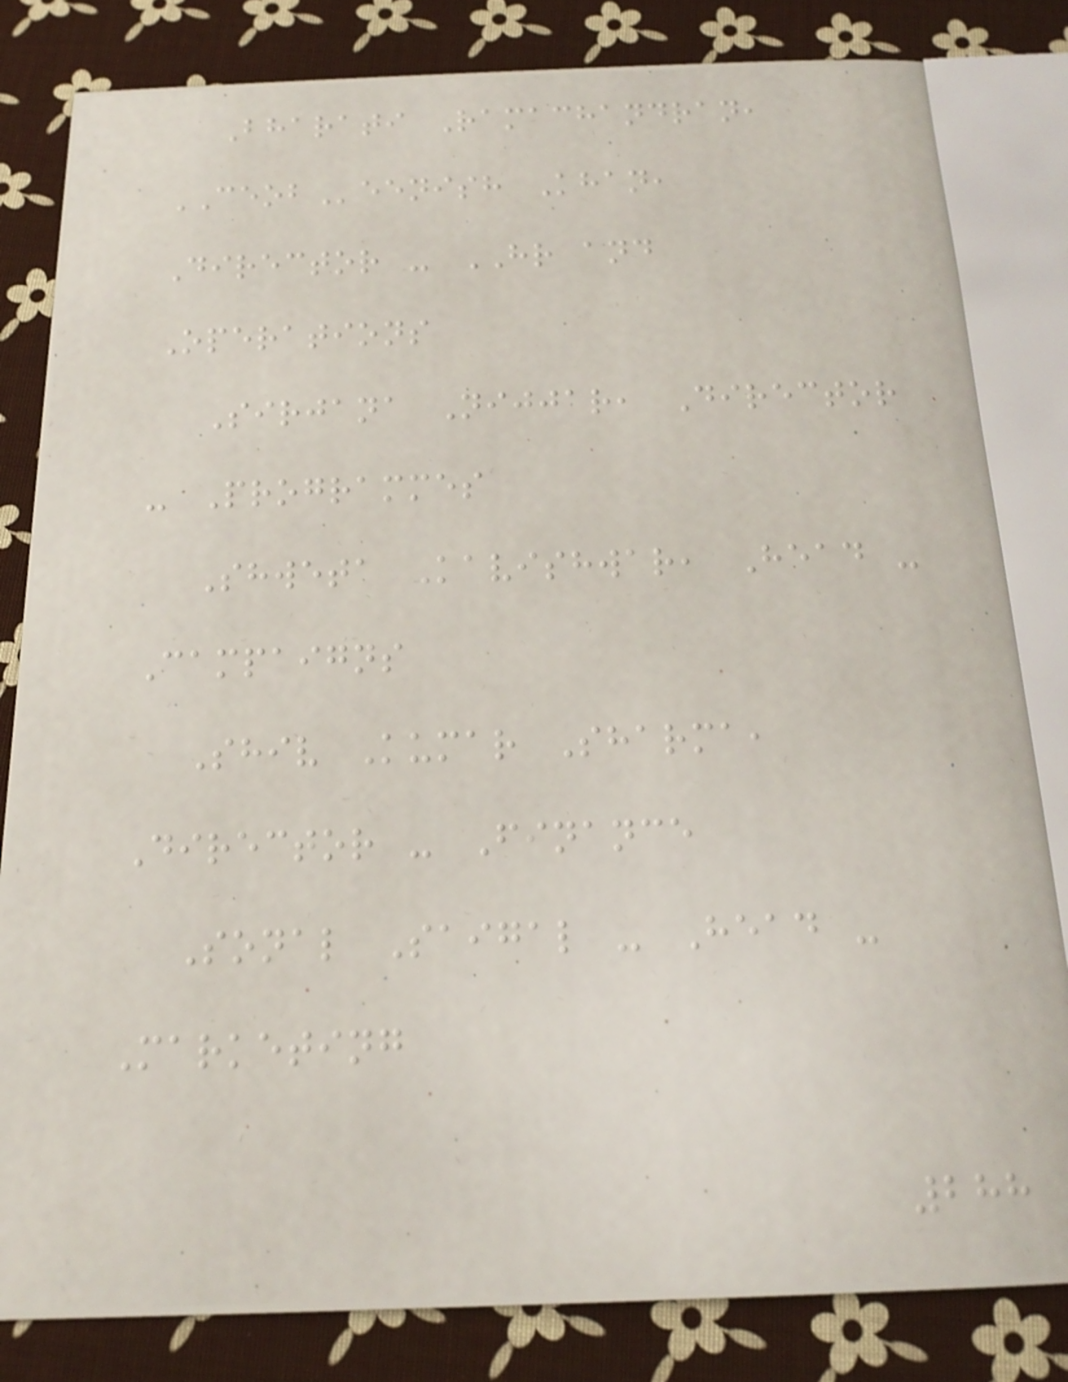Bharati Ramachandran,
CEOBeenish Khan,
Director - HR and
Operations
Sirjana Nijjar, Director
- Programmes
Shweta Kavishwar, Head -
Campaigns
Shiv Kumar Sharma,
Director - Finance
Sonal Saigal - Head -
Marketing
288
